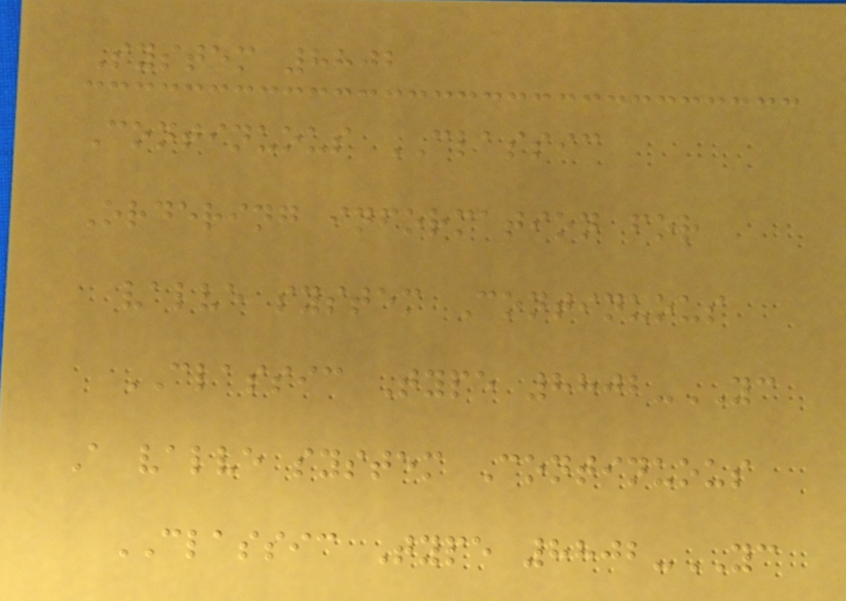System 8802
Continuous CLASSIC
Ordering information for
valve system Continuous
CLASSIC Type 8802-YC
A valve system Continuous
CLASSIC Type 8802-YC
